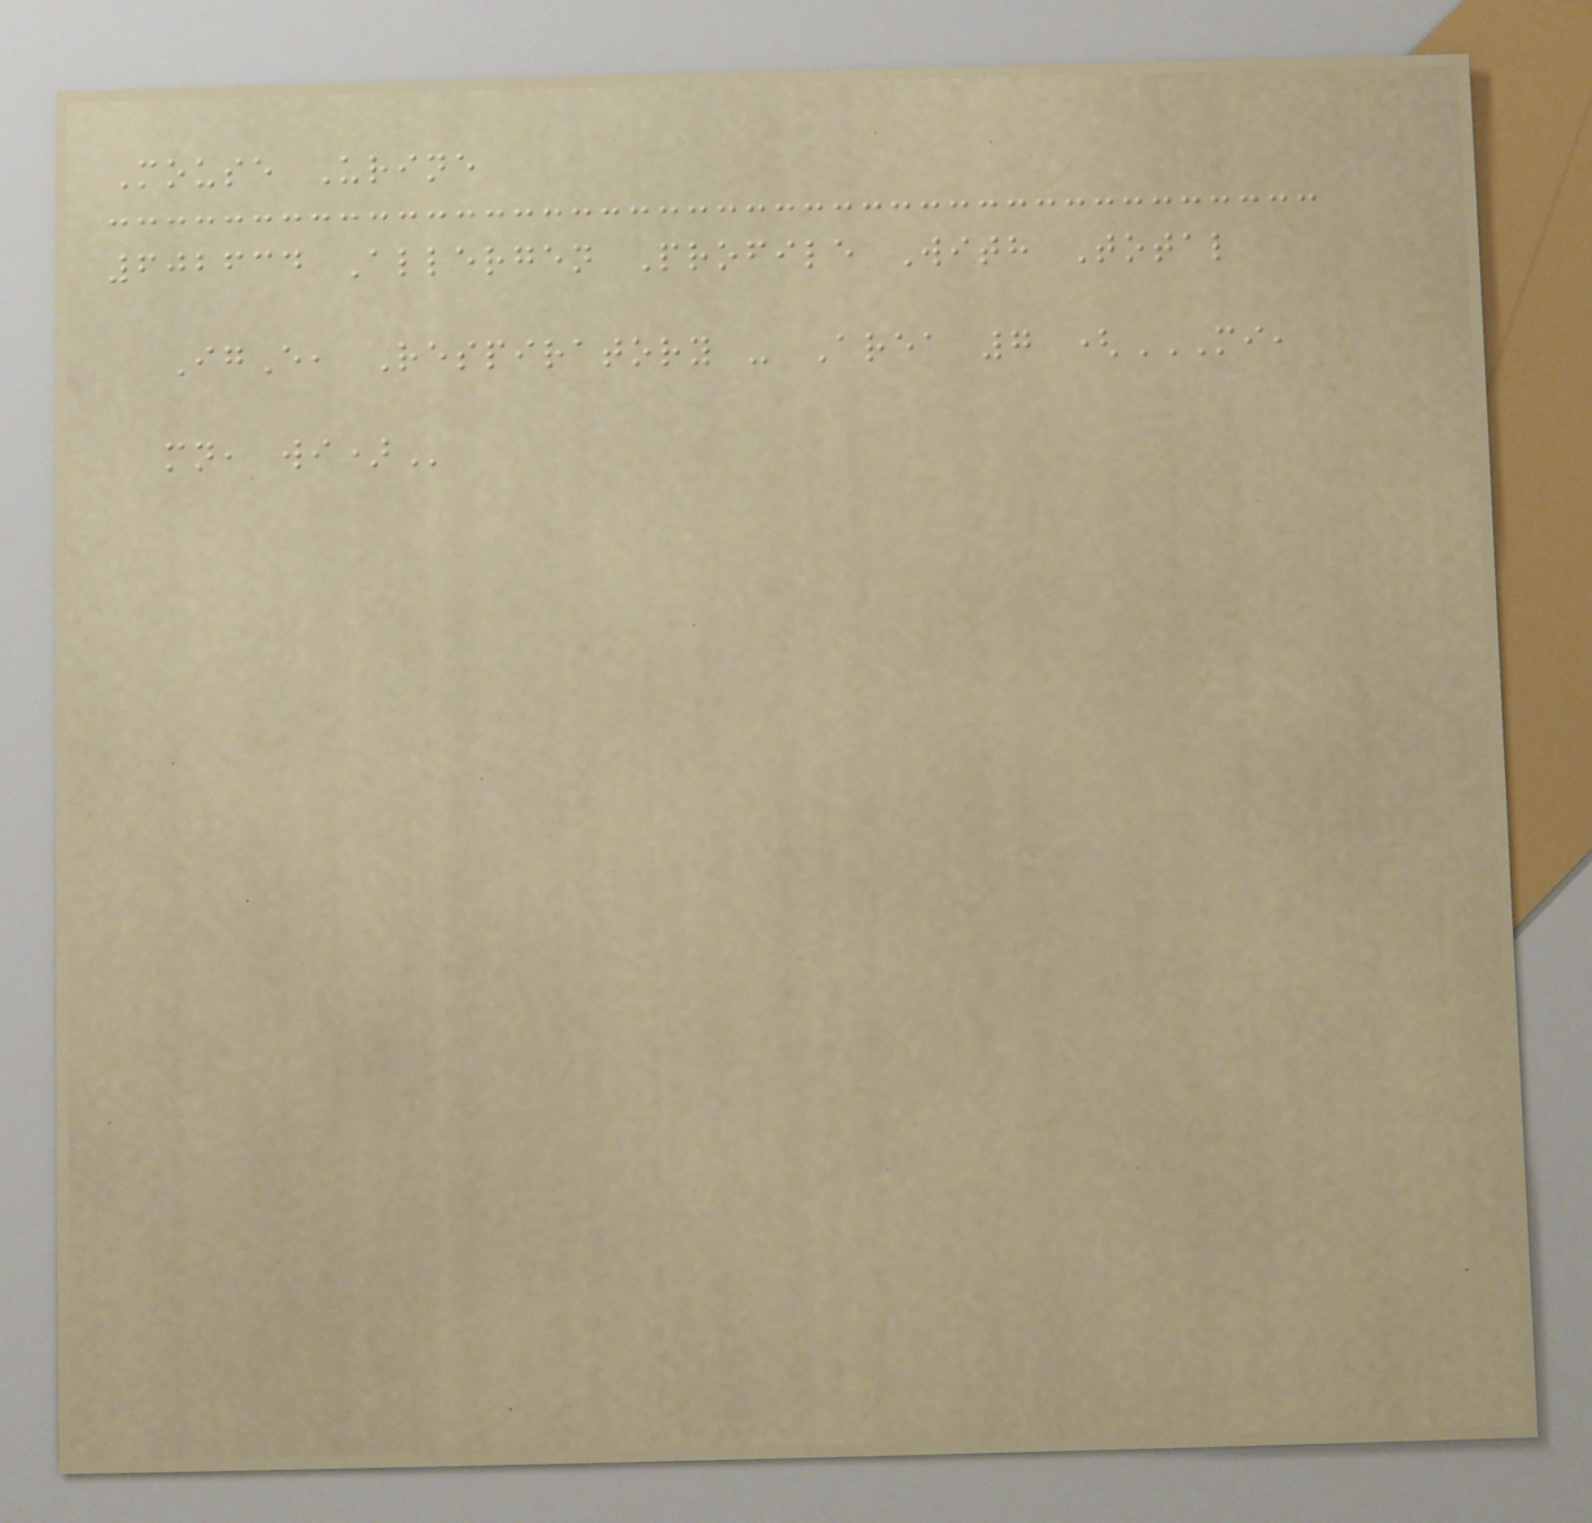Mouse Urine
602634 Allergen Profile With Total
IgE, Respiratory - Area 7 (MI,
MN, WI)
